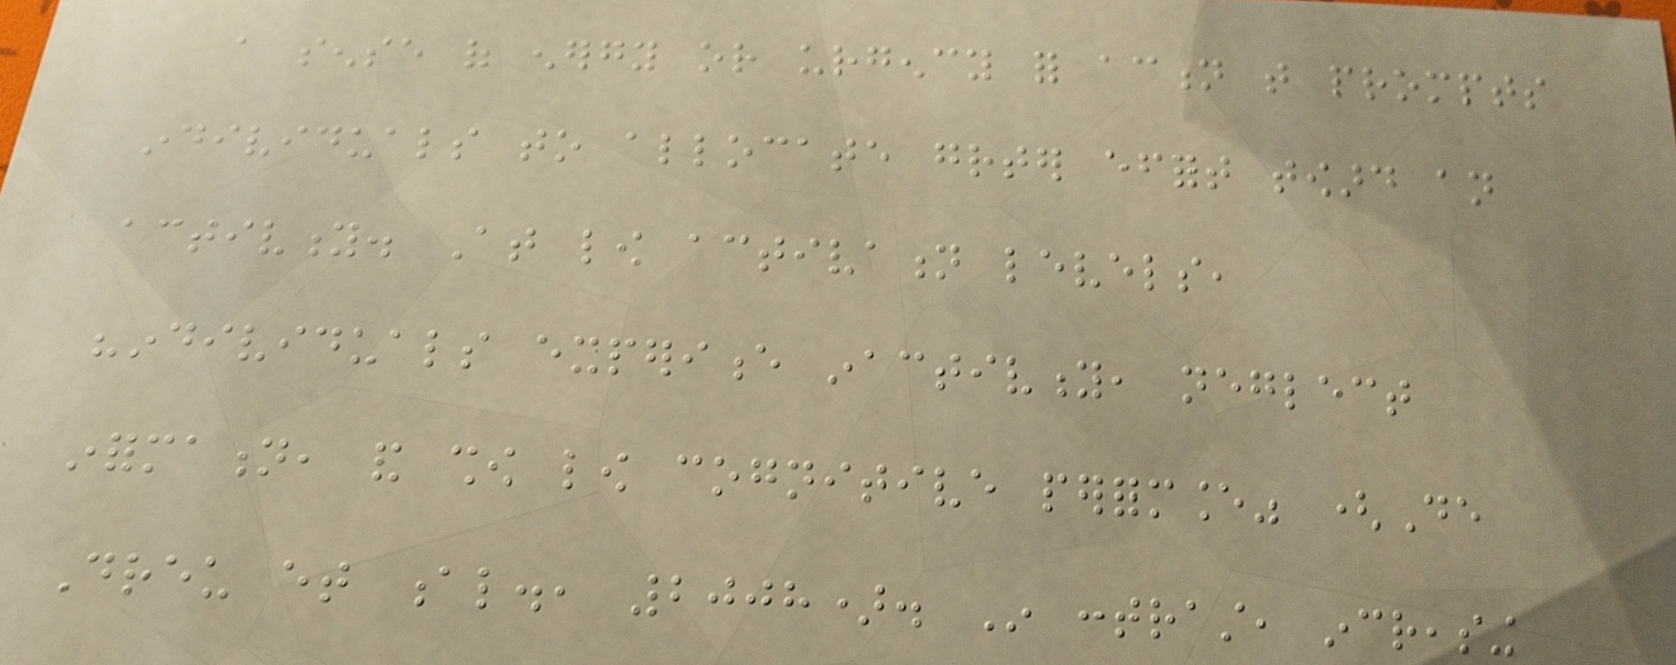a sense of energy or urgency for action that prompts
individuals to allocate greater effort toward an
activity. At low activation levels,
"individuals experience inactivity, neglect
information, and show low cognitive performance" (De
Dreu et al., 2008). In contrast, increasing
